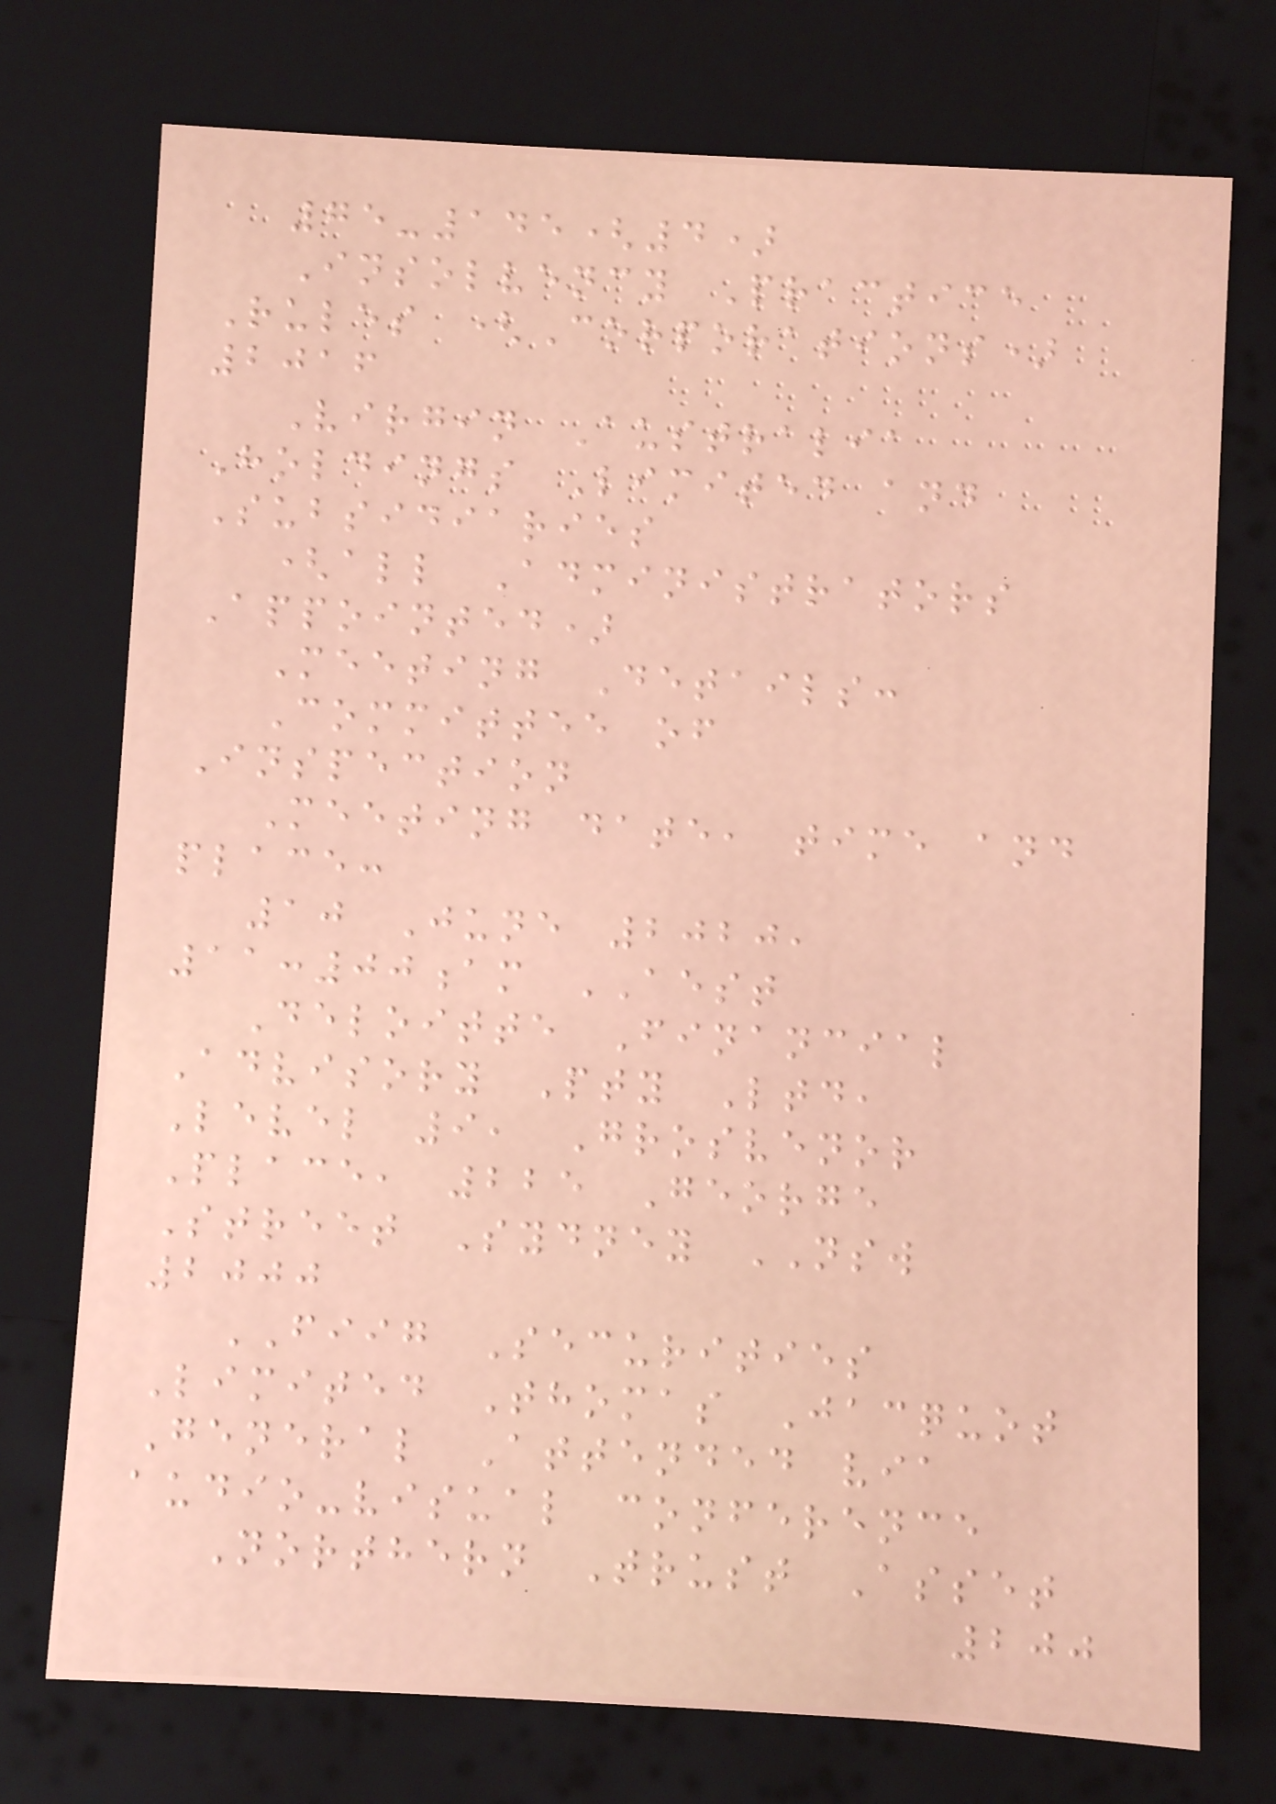75-145(4)
Insolvency Practice
Rules (Corporations)
2016
Virgin Australia
Holdings Limited and
Subsidiaries
(all Administrators
Appointed)
Meeting Details:
Committee of
Inspection
Meeting date, time and
place:
10 June 2020,
11:00am AEST
Deloitte Financial
Advisory Pty Ltd,
Level 9, Grosvenor
Place, 225 George
Street Sydney NSW
2000
FIIG Securities
Limited Thomas Jacquot
General Attended via
audio-visual conference
Northern Trust Asset
200
